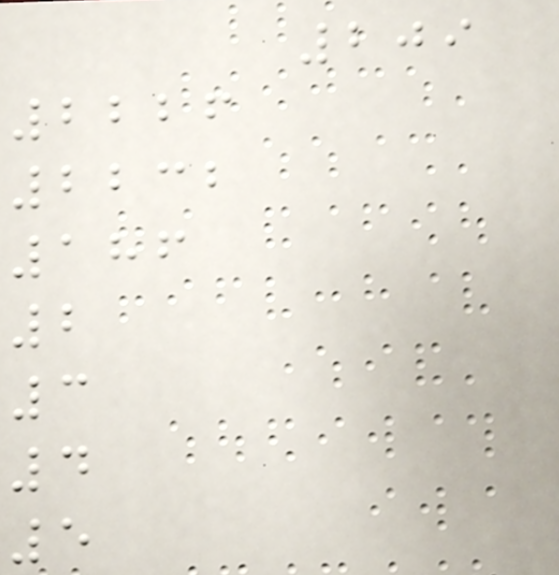209
2226
2232
186
2
3
4
5
